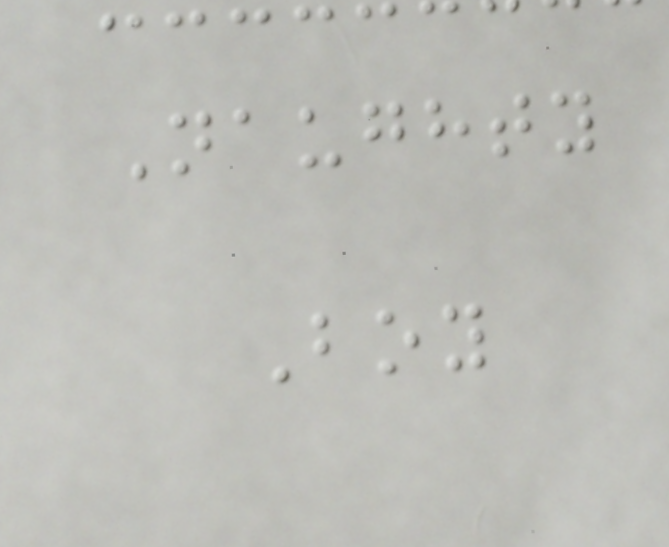Naughty
Boy
